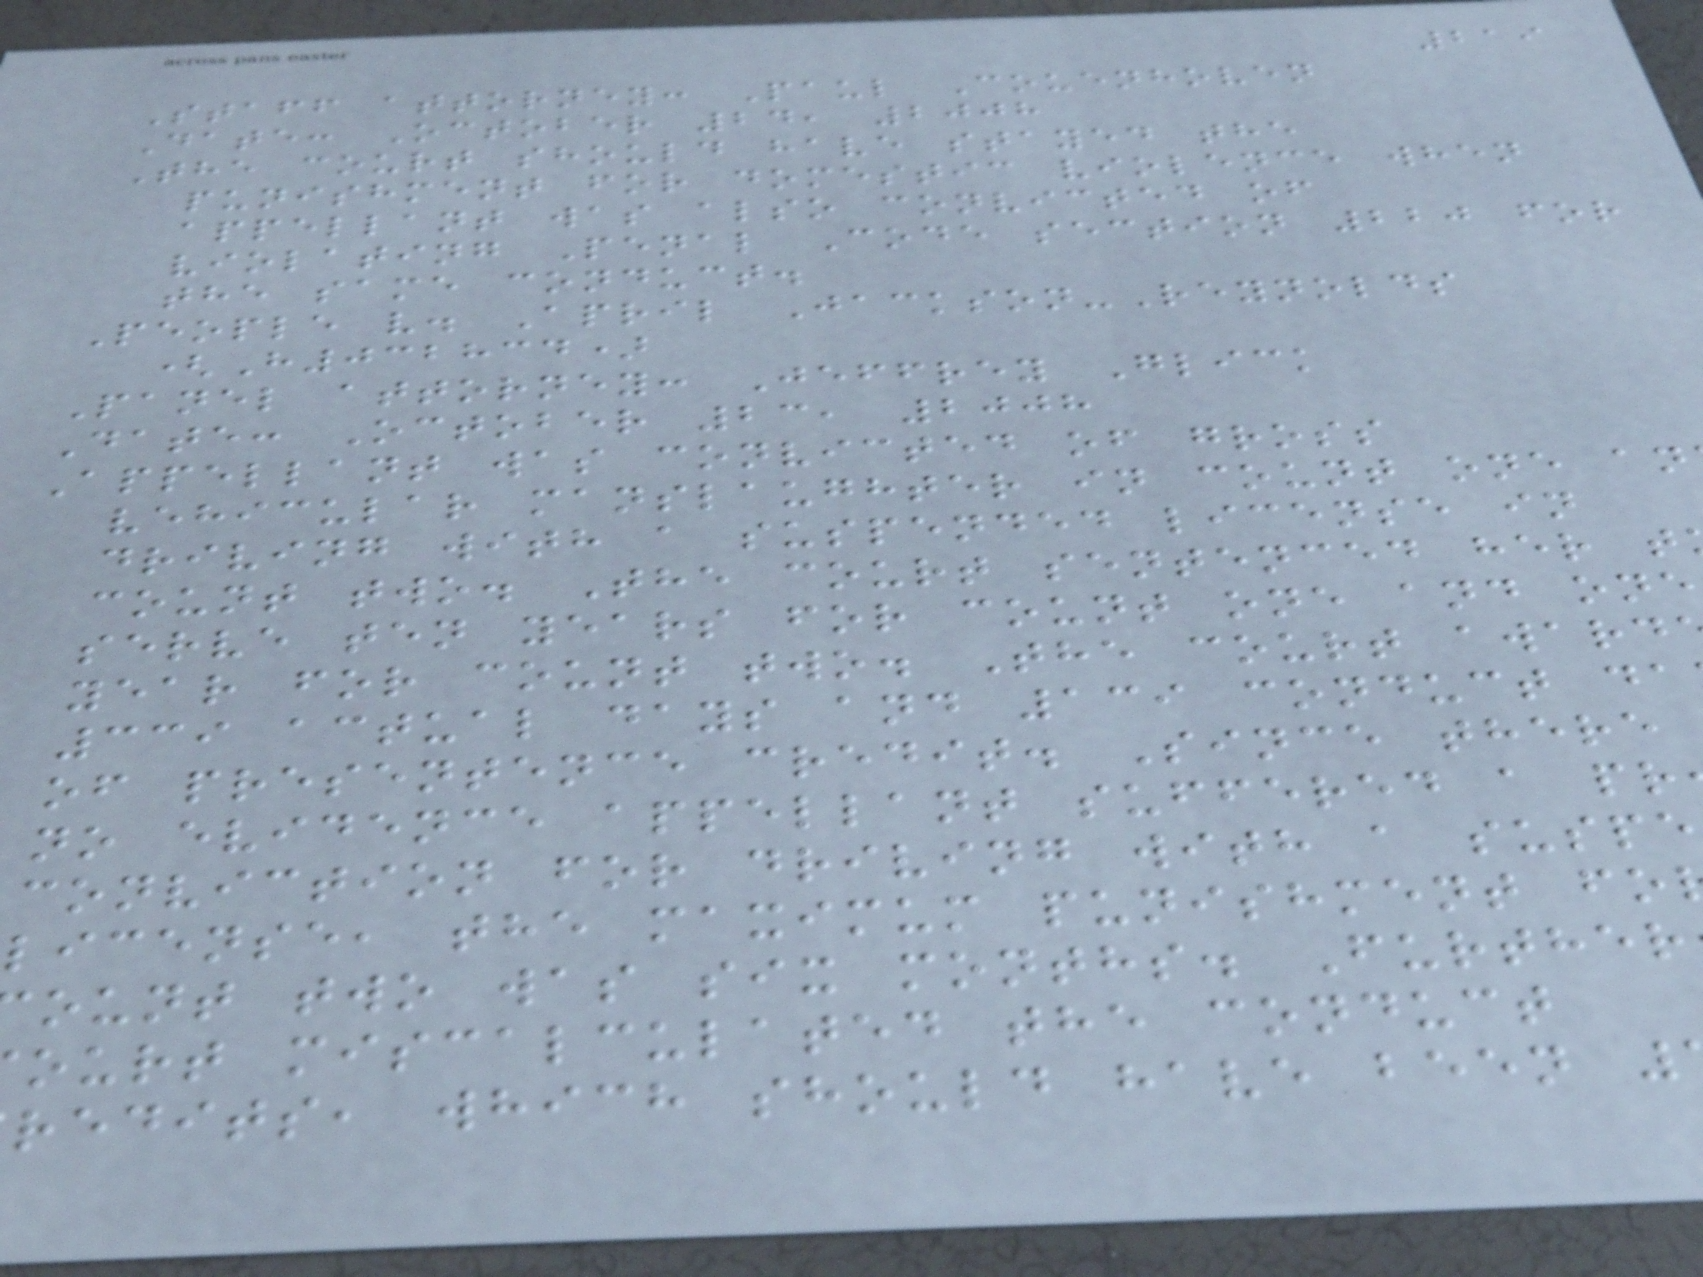219
Staff attorney: Paul Couenhoven
Date: October 24, 2008
The court should have stayed the
punishment for domestic violence when
appellant was also convicted of
violating Penal Code section 220 for
the same conduct.
People v. April Jackson-Reynolds
(H032834)
Panel attorney: Jeffrey Glick
Date: October 23, 2008
Appellant was convicted of gross
vehicular manslaughter in count one an
driving with a suspended license in
count two. The court sentenced her t
serve ten years for count one and one
year for count two. The court award
339 actual days and 139 conduct da
of presentence credit. Since there
no evidence appellant suffered a pr
conviction for driving with a suspe
license, the maximum punishment fo
ount two was six months. Further
ourt miscalculated the conduct
redits, which should have been
